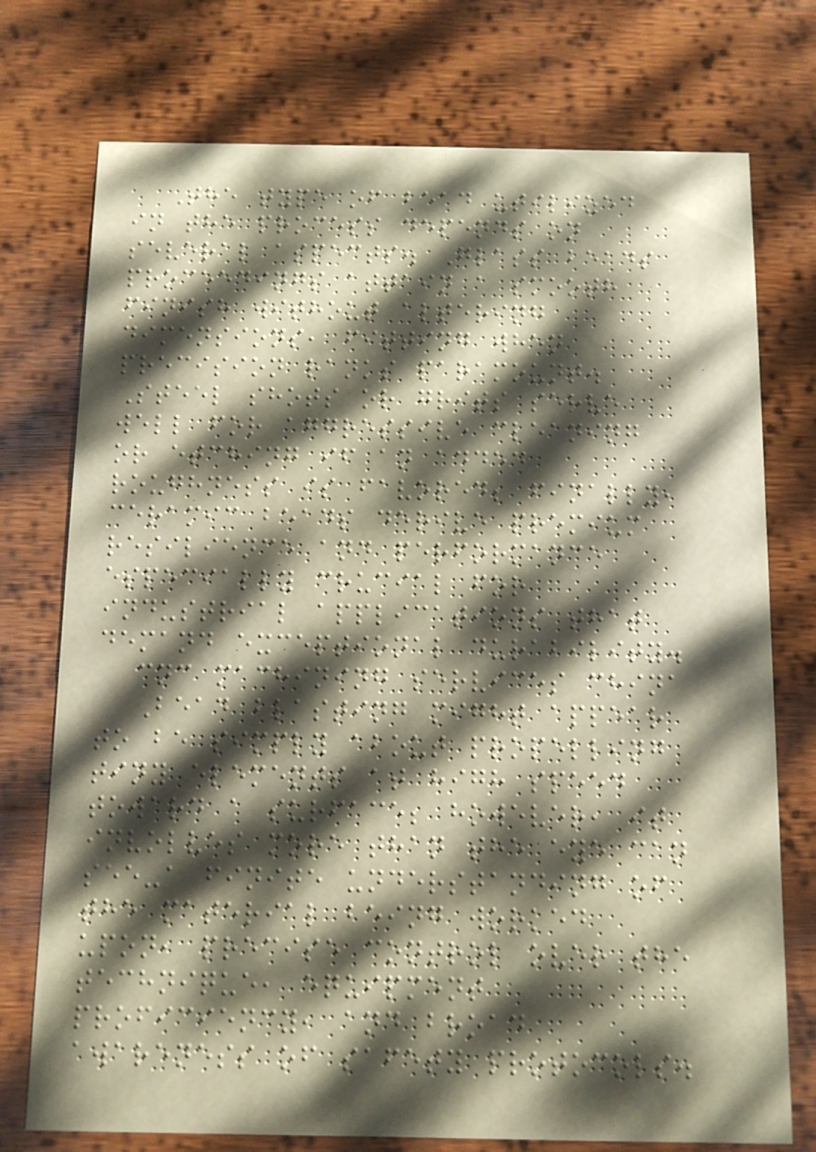The type of bead utilized
in the process depends on
several aspects. Glass beads
proceedings attain a smooth
finish without altering
dimensions, fitting when
precision ranks paramount.
Steel shots or grits serve
well for aggressive cleaning
or etching if an added
roughness is favored; finally,
ceramic beads derive premium
resilience and performance
especially crucial for
industrial applications that
demand exceptional durability.
cnc machining services china
Bead blasting might appear
to be simply about propelling
tiny elements at high speed
toward a surface; however, it
involves more than the eye can
see-a finite understanding of
the material being worked
upon, precise control over the
technique, equipment
proficiency, and broad
awareness of safety protocols.
